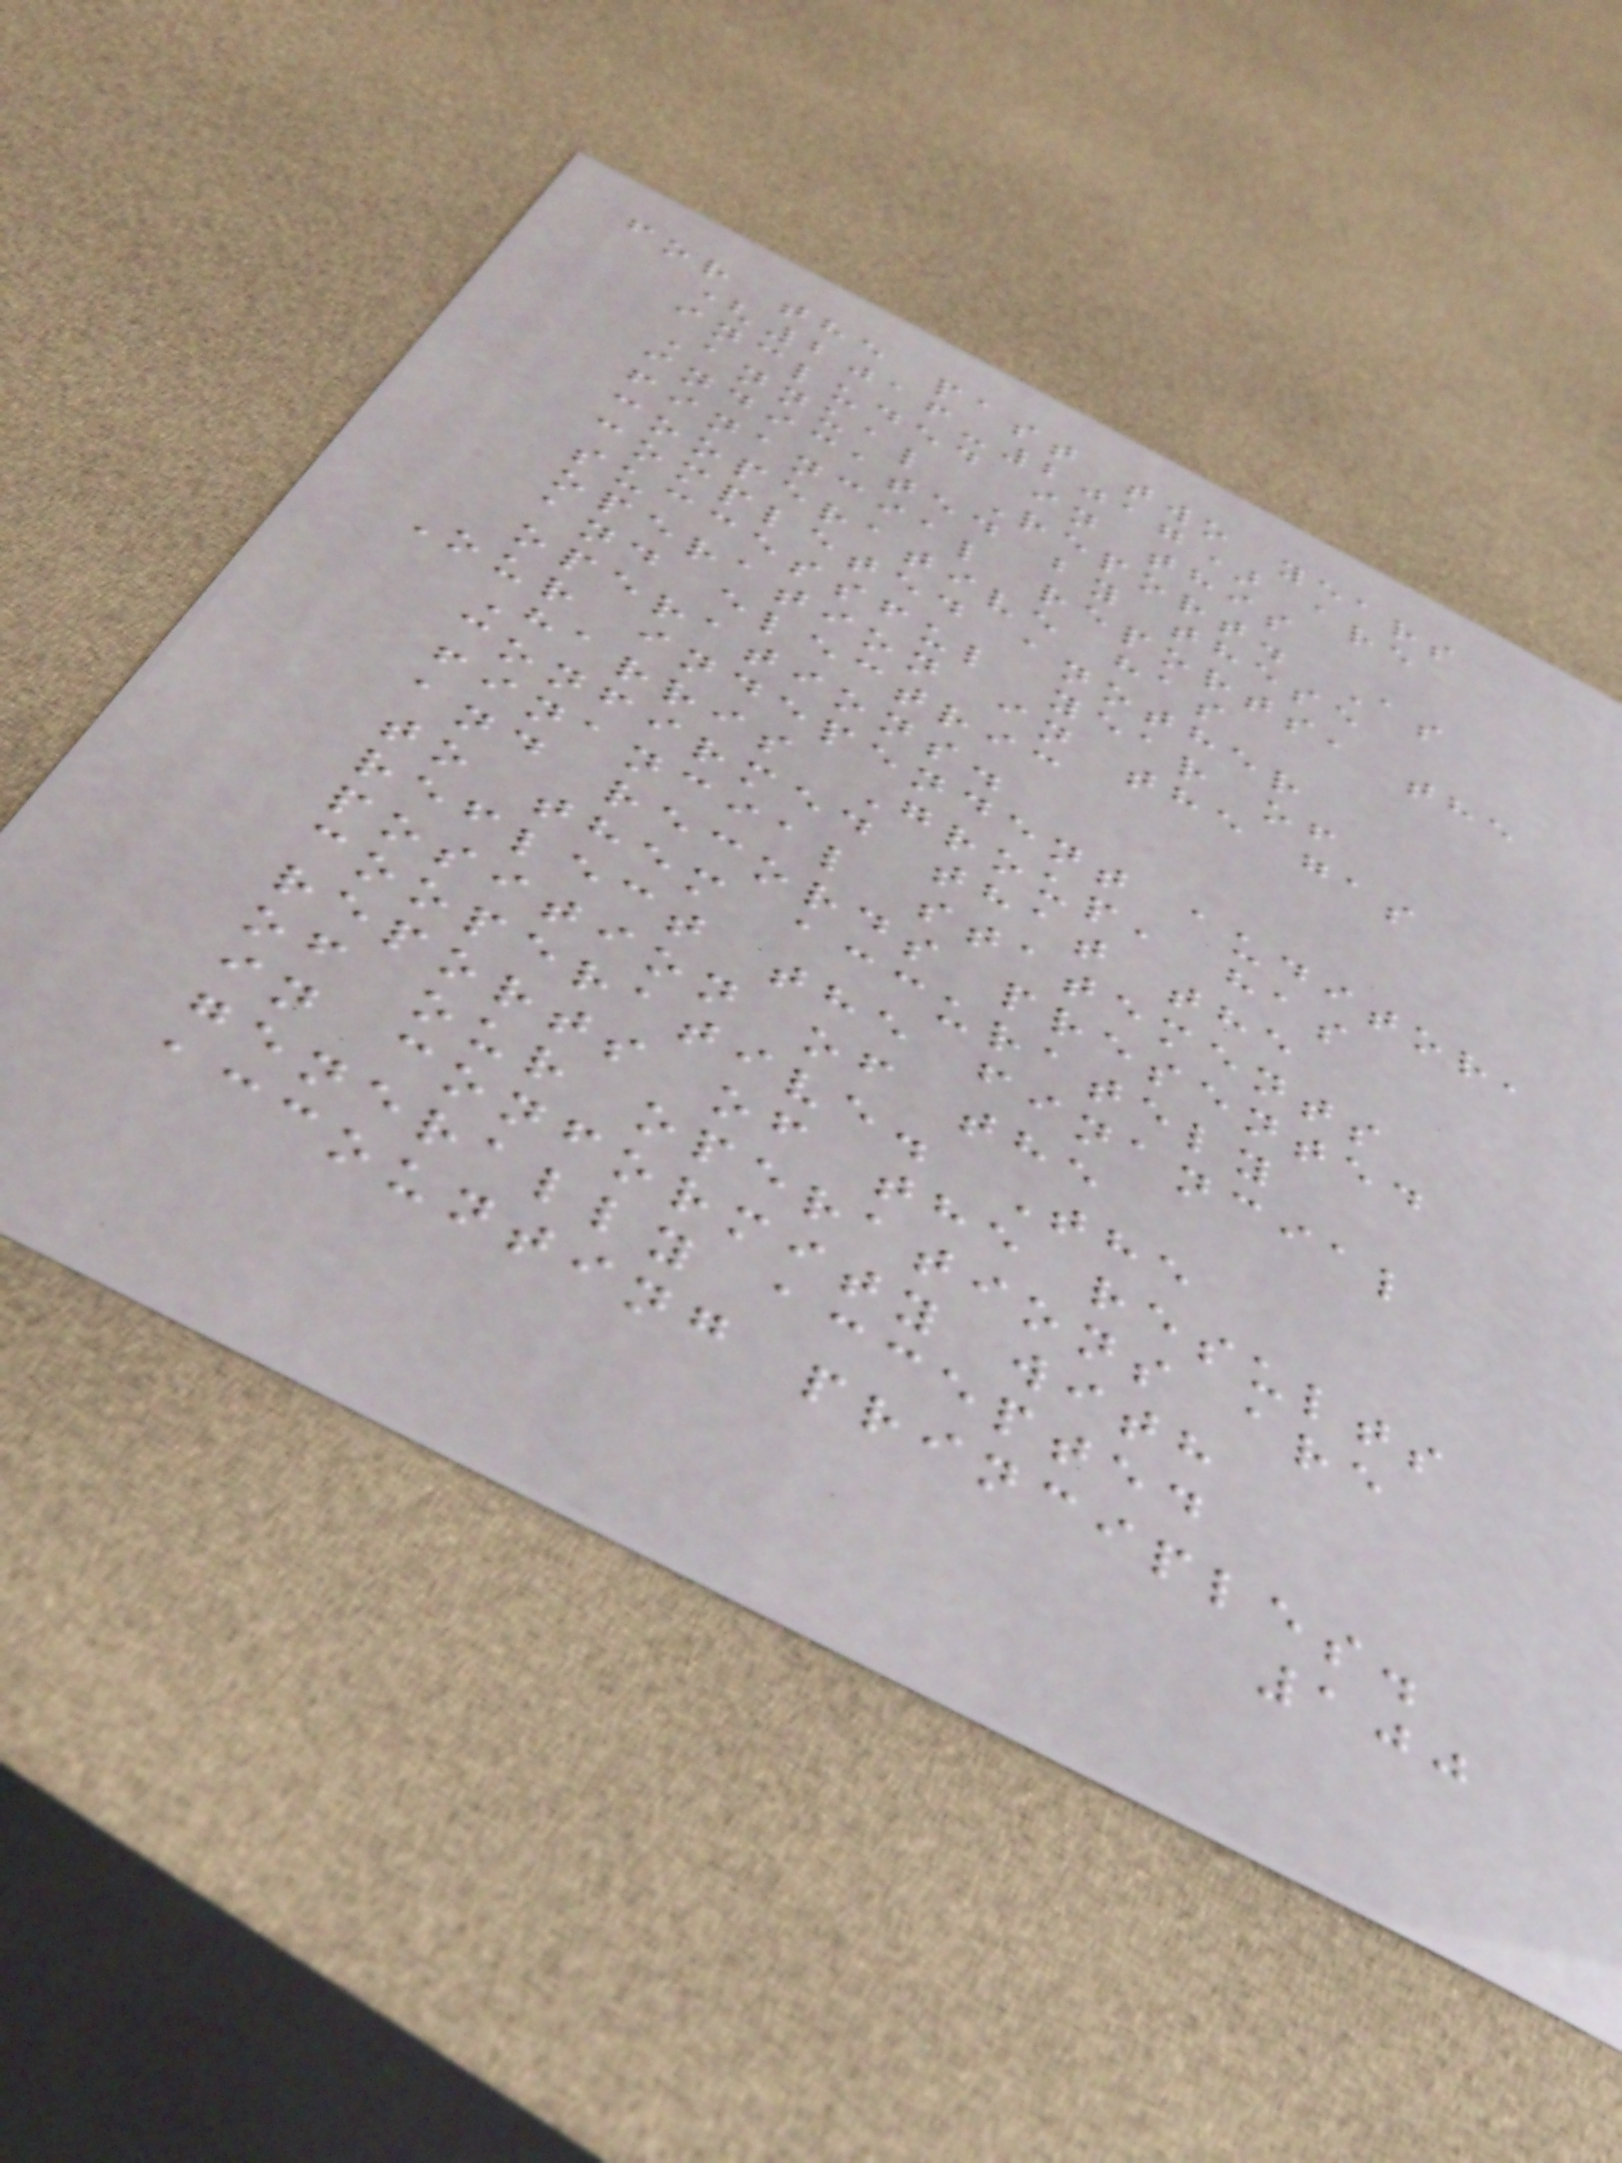for the past two years
(2016-2017) are
included in this
Annual Report. As
indicated by these
financial reports, the
cooperative has
completed another
successful year of
operation in the gas
and electric
operations.
Our independent auditor,
Harris Group, has
confirmed that the
financial statements
and records presented
to them accurately
reflect the financial
position of the
cooperative. The
reports of the results
of our operations are
in conformity with
generally accepted
accounting principles.
100
